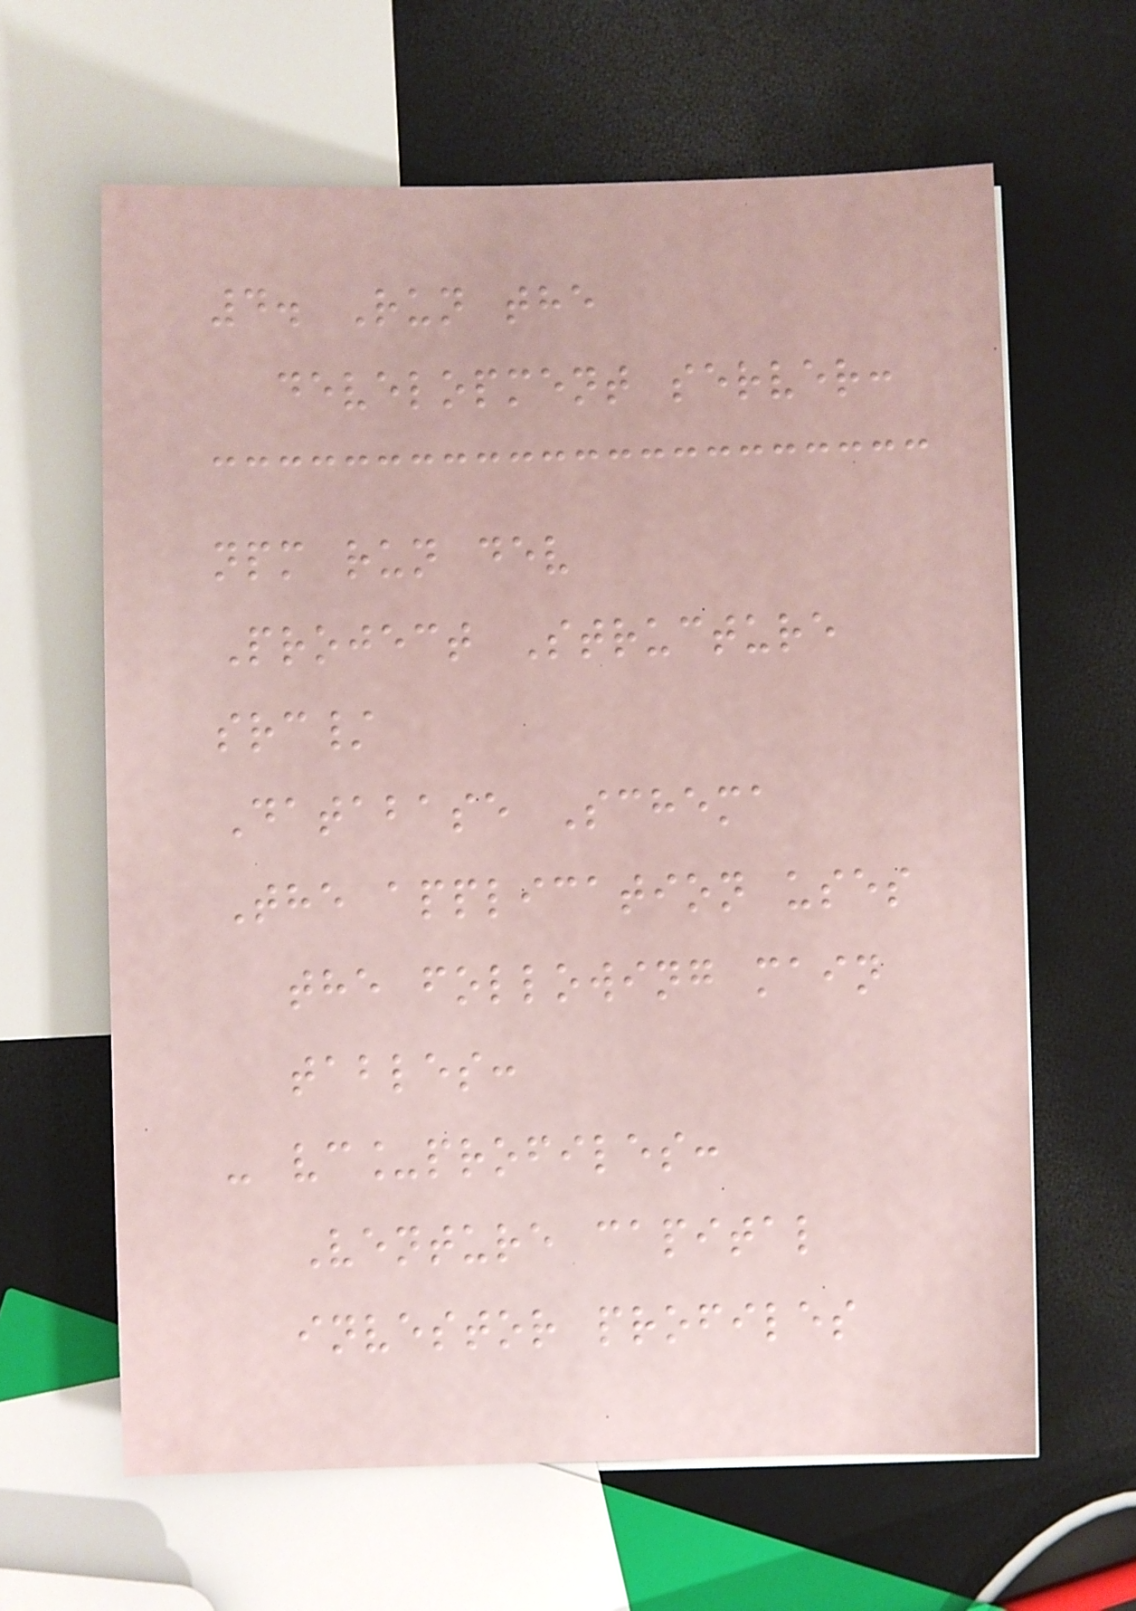4. Run the
development server:
npm run dev
Project Structure
src/
Database Schema
The application uses
the following main
tables:
- vc_profiles:
Venture capital
investor profiles
